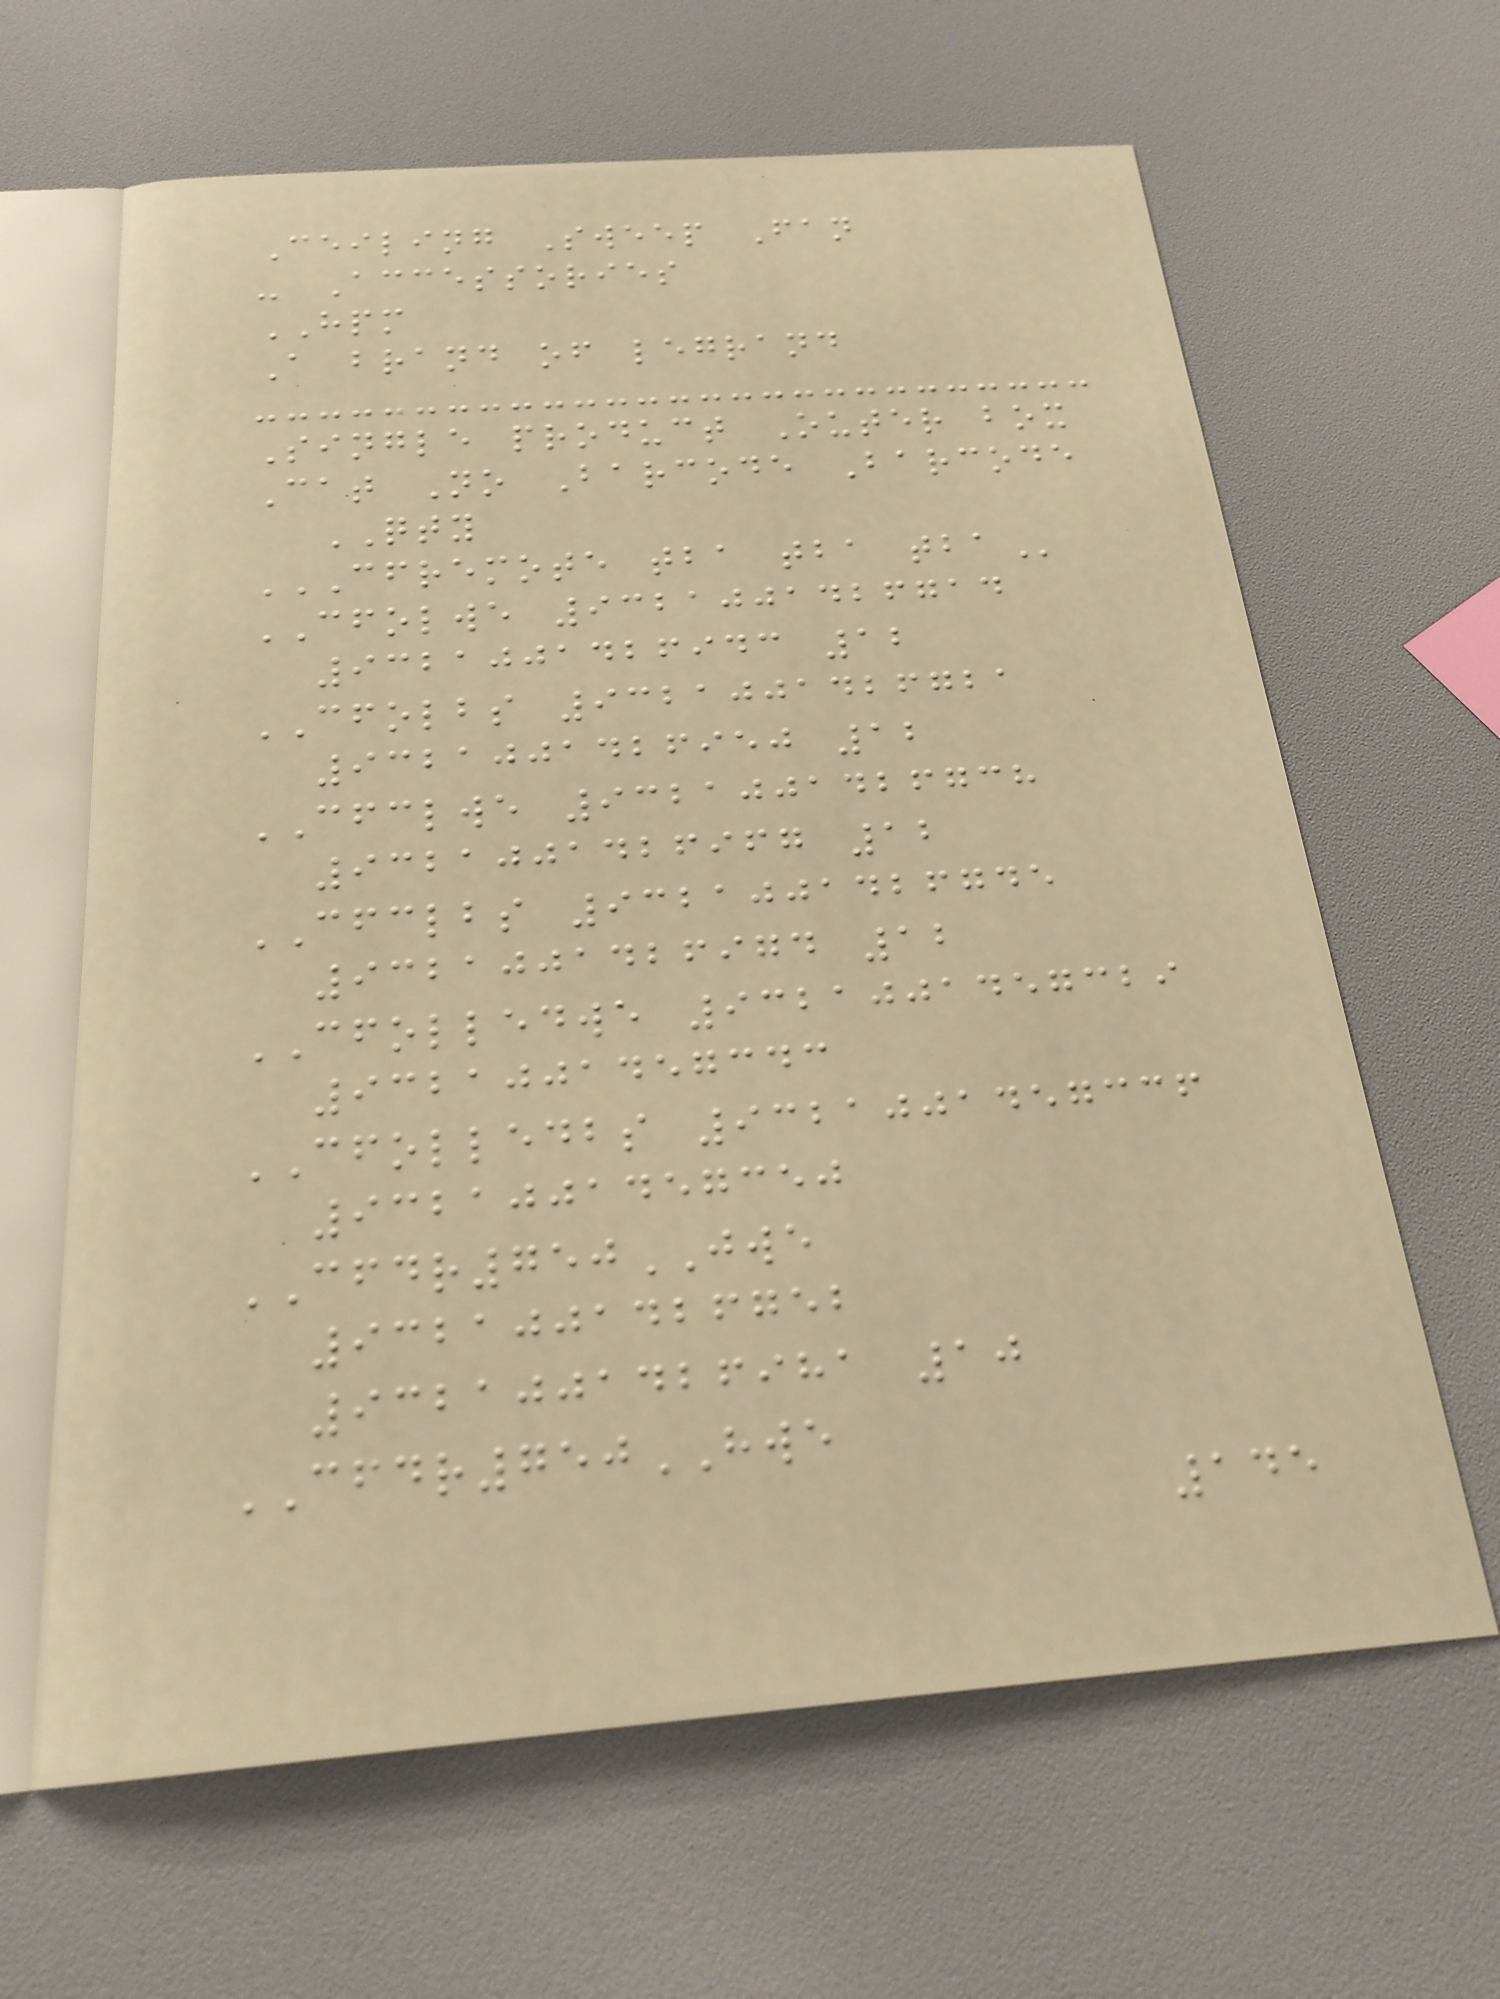Ceiling Sweep Fan
- Accessories
HPM
A brand of legrand
Single product Outer box
Cat No Barcode Barcode
QTY
CFREMOTE TBA TBA TBA
CFOLWE 9321001426714
9321001426943 12
CFOLBS 9321001426721
9321001426950 12
CFCLWE 9321001426738
9321001426967 12
CFCLBS 9321001426745
9321001426974 12
CFOLLEDWE 9321001457329
9321001457343
CFOLLEDBS 9321001457336
9321001457350
CFDR750JWE
9321001426752
9321001426981 10
CFDR750HWE
145
